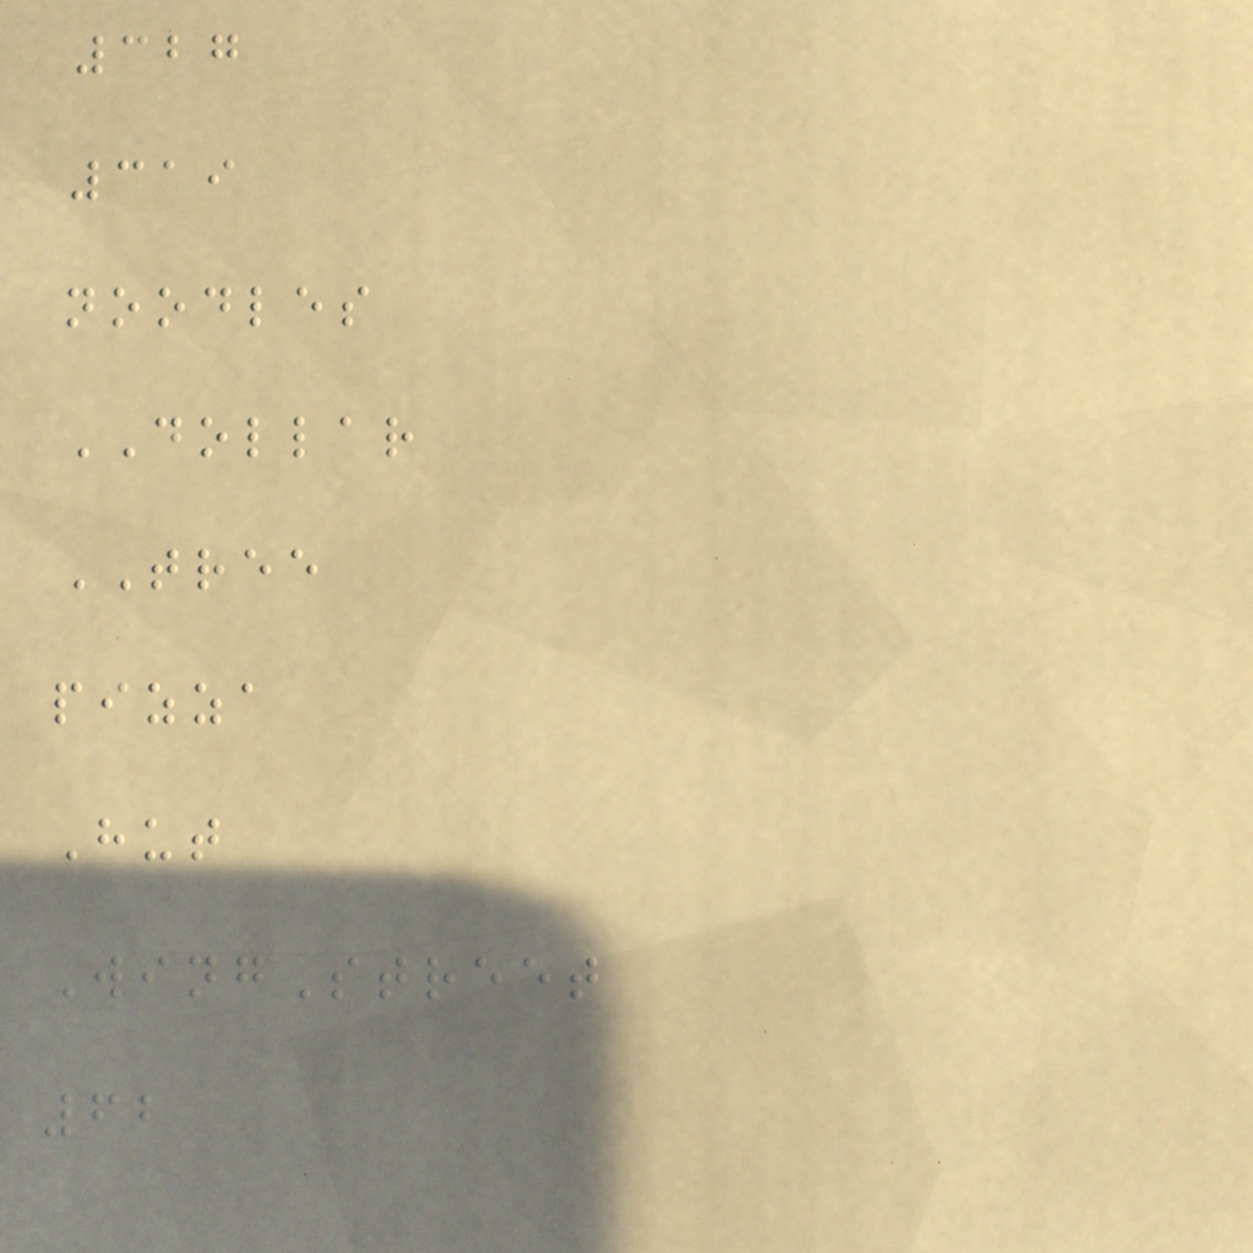327
319
noodles
DOLLAR
TREE
pizza
Hut
WingStreet
62
